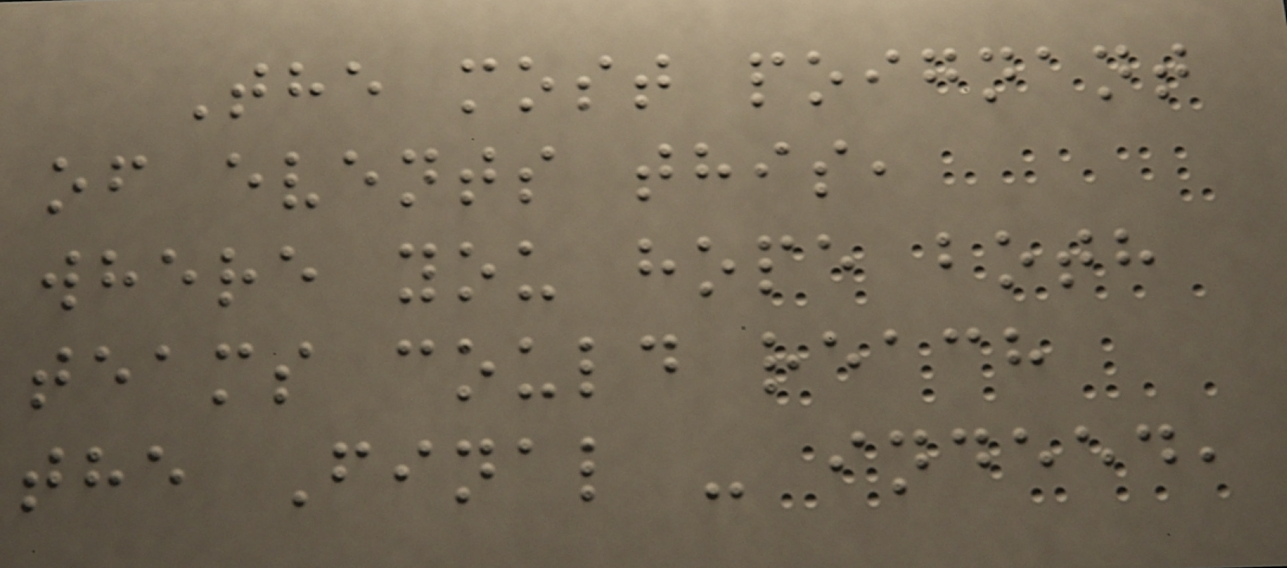The most poignant
of events this,
where you hope both
teams could reach
the Final - indeed,
